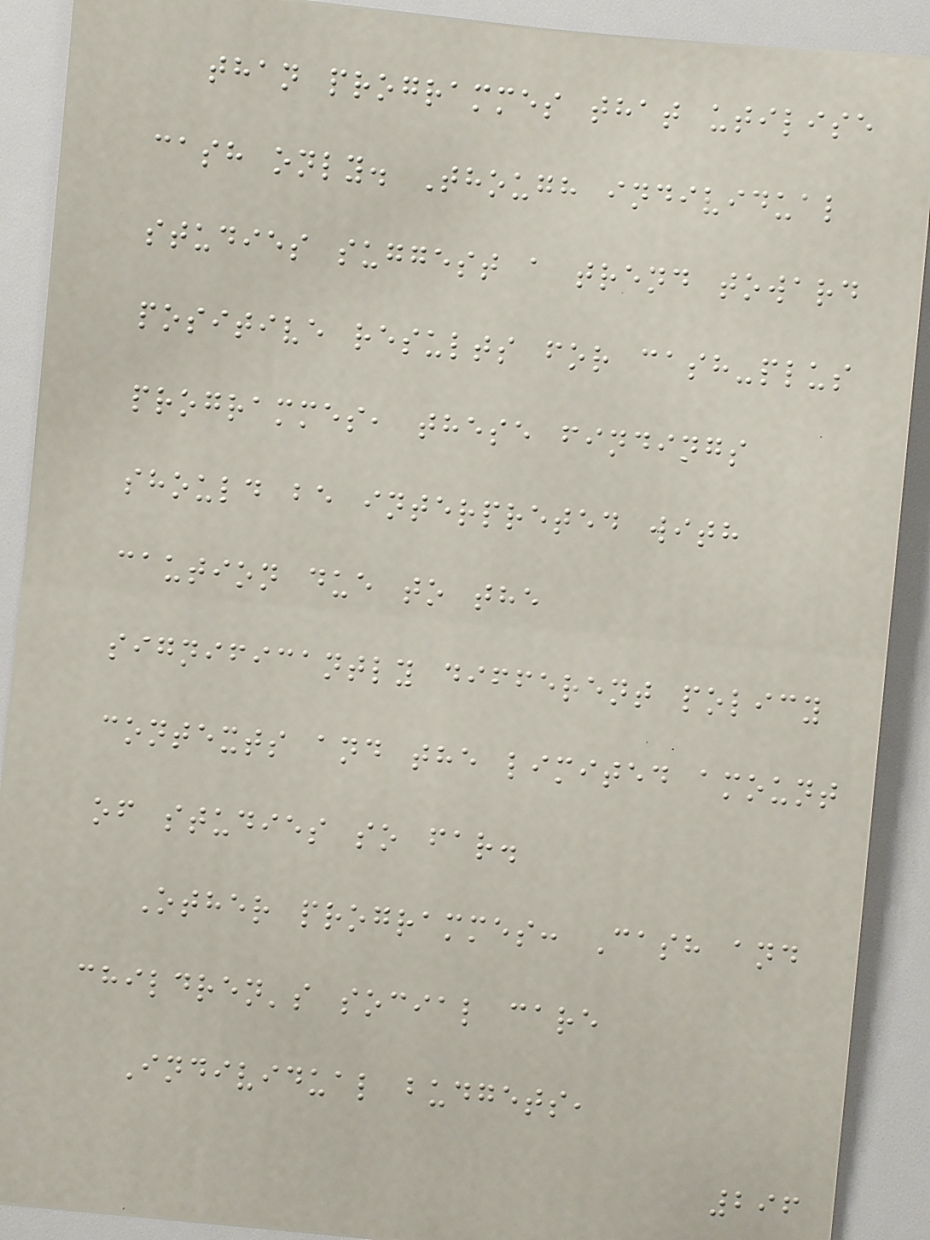than programmes that utilise
cash only. Though individual
studies suggest a trend toward
positive results for cash-plus
programmes, these findings
should be interpreted with
caution due to the
significantly different policy
contexts and the limited amount
of studies so far.
Other programmes: Cash and
children's social care
Individual budgets,
296
